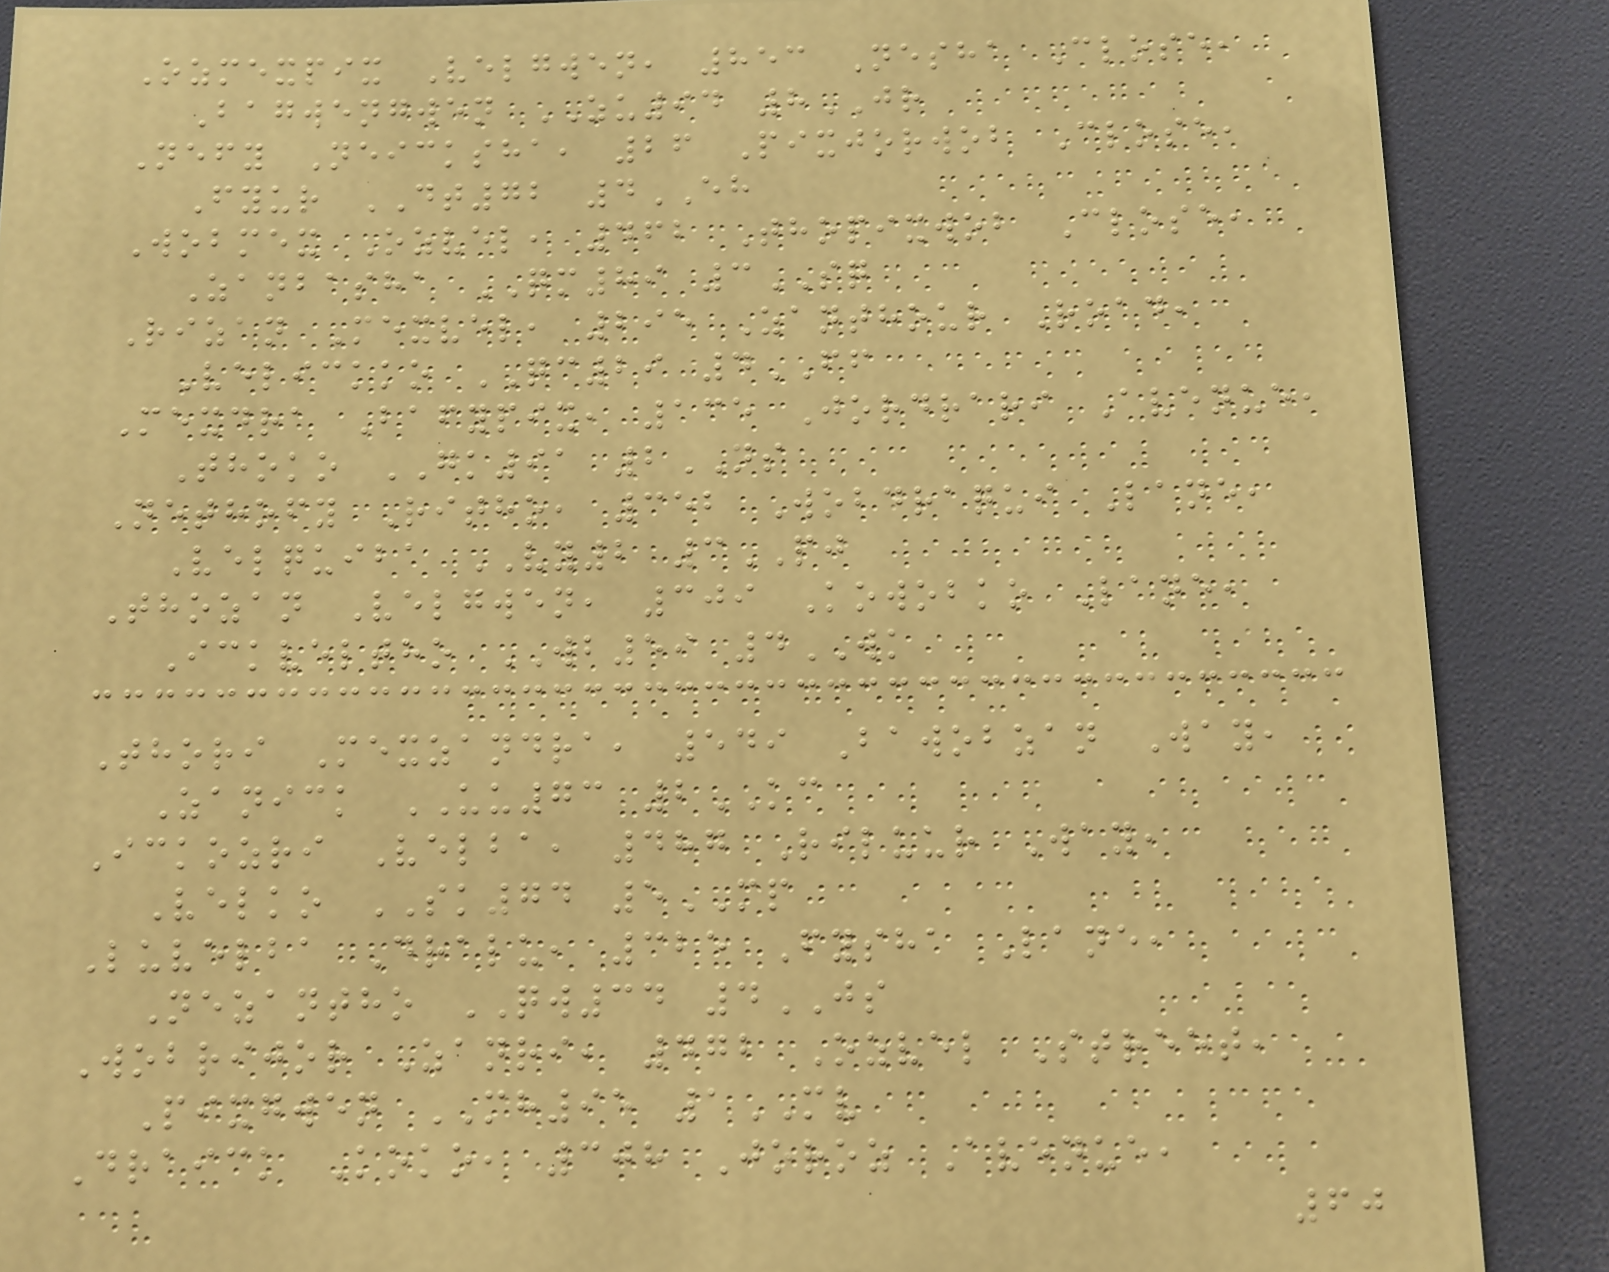Ozmexpix Velgwen, 853 Nesha Close,
Bagwengwen ZU94 8JR
Nefy Neicksha, 26 Pixjorwob Close,
Fyur DT72 4EH
Wobmex Ozvel, 462 Thopixwob Close,
Zanbasha QM89 3SQ
Rizan Mexvel, 295 Zanthour Road,
Velickko QC29 4FF
Mexdra Bafypix, 135 Jordrari Avenue,
Thoko GK91 2NS
Nethofy Ritho, 352 Wobdraqui Lane,
Velquiba VY2 3PJ
Thozan Velgwen, 309 Kowobko Lane,
Ickveltho WB59 4WK
Thori Mexzandra, 549 Bawobzan Way,
Zanick UU73 2KC
Ickozri Velba, 487 Riluur Way,
Velko SK74 5MP
Luvelba Dralu, 325 Fysha Lane,
Nezantho QW34 4JS
Wobrijor Zanri, 472 Ozvel Street,
Pixgwen MH95 1MV
Draick Koko, 308 Joroz Avenue,
60
